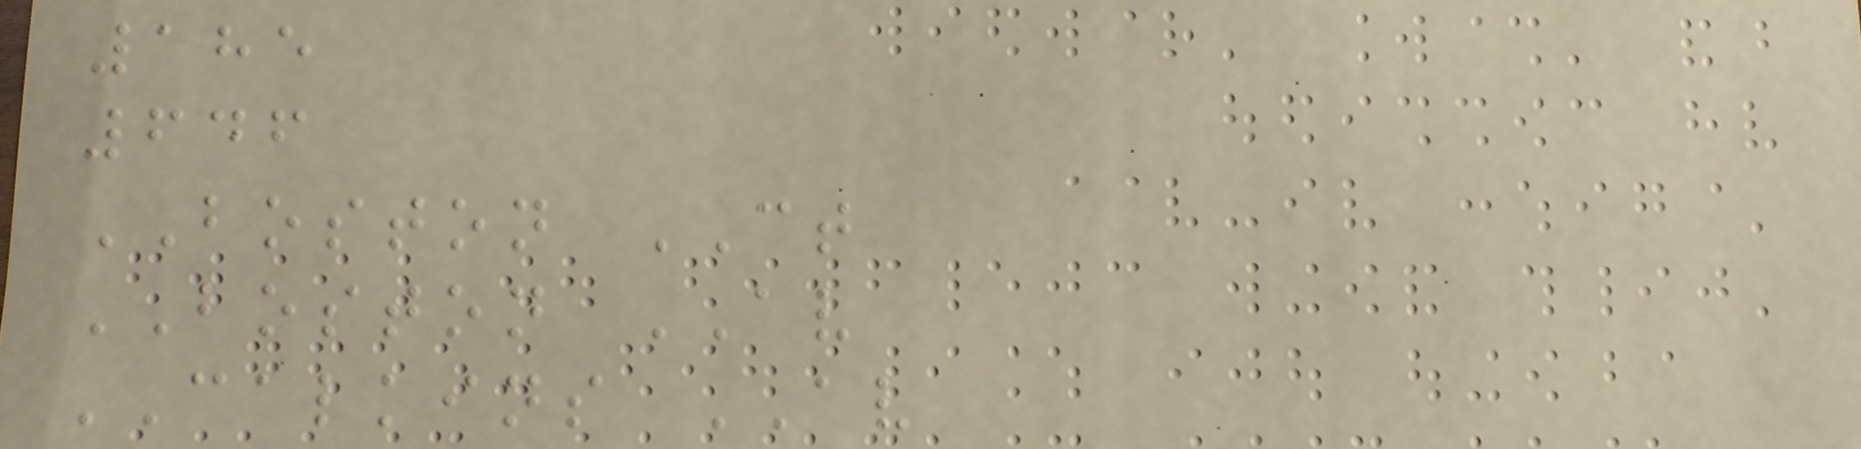185
646
BOSTON CT
BOSTON AV
CALKINS AV
